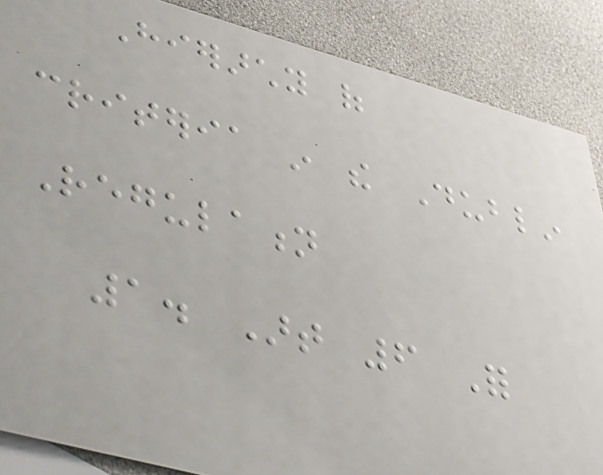Hierarchy of
criteria in the Dublin
Regulation
1. Art 6 For
